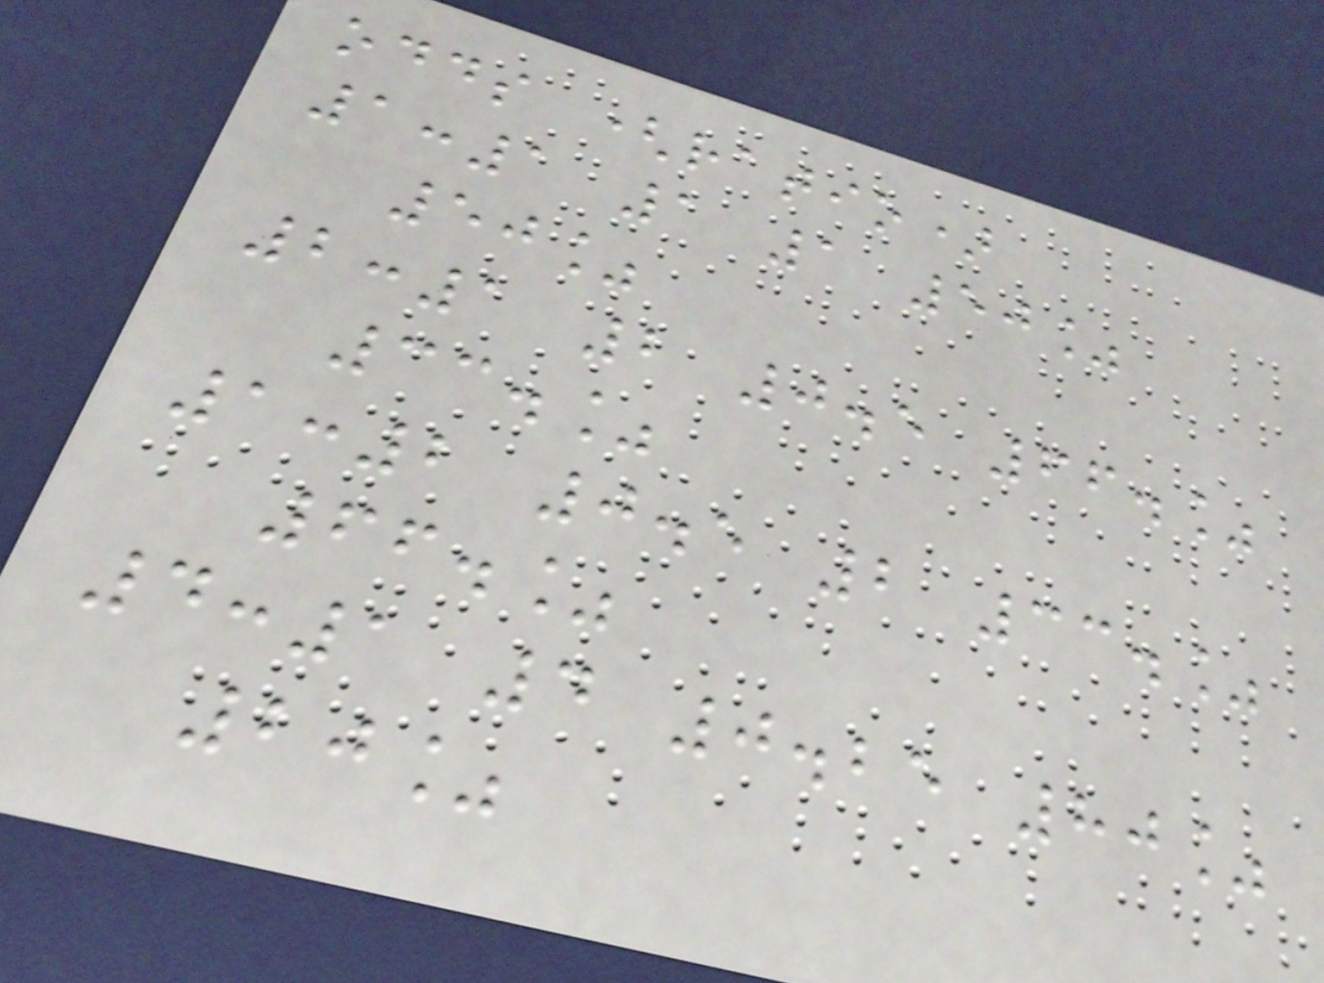odds (ratio)
1:1 1 1 50%
50%
2:1 2 0.5 66.%
33.%
1:2 0.5 2 33.%
66.%
4:1 4 0.25 80%
20%
